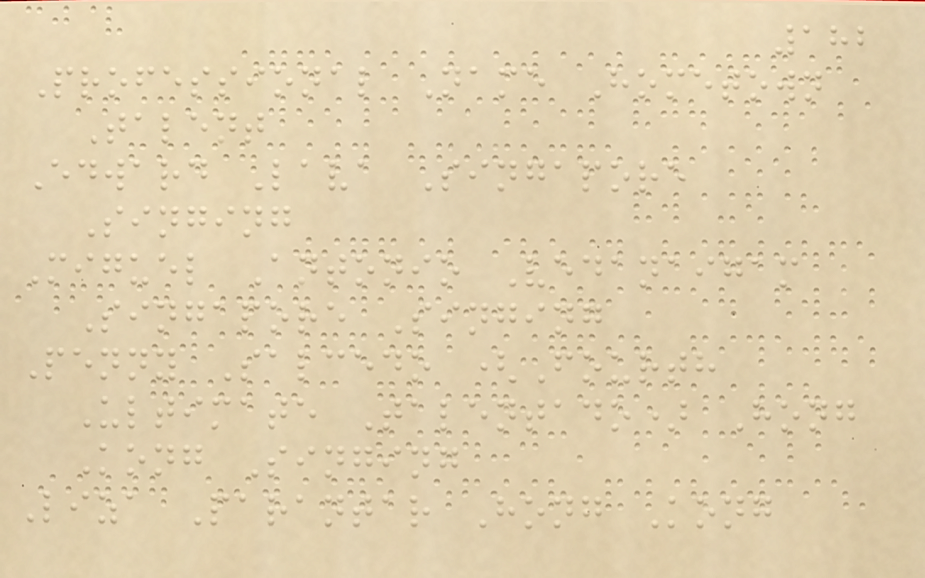182
Professional Name Hometown
Talent
Edward Lava Singapore
Singing
Miguel Antonio Vedanaigam
Singapore Singing
Penny Salcedo (Fourth
Ultimate Talentado) Hong
Kong Singing
Liza Parantar Hong Kong
